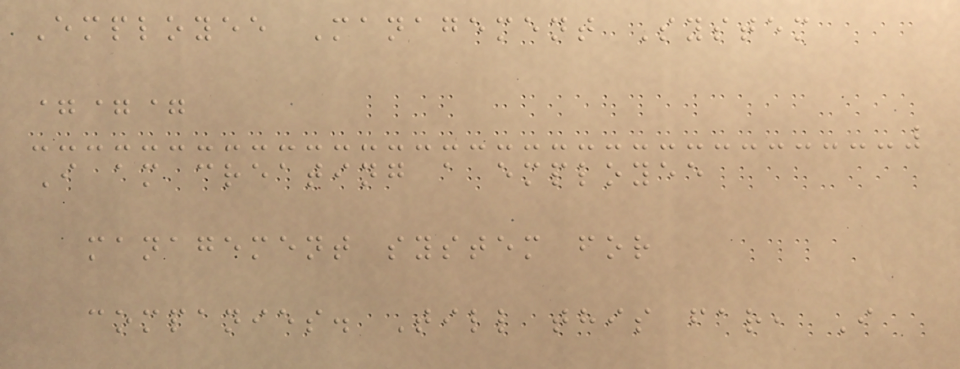Employee Management System
===
I am creating a employee
management system for
companies. Till this far, I
